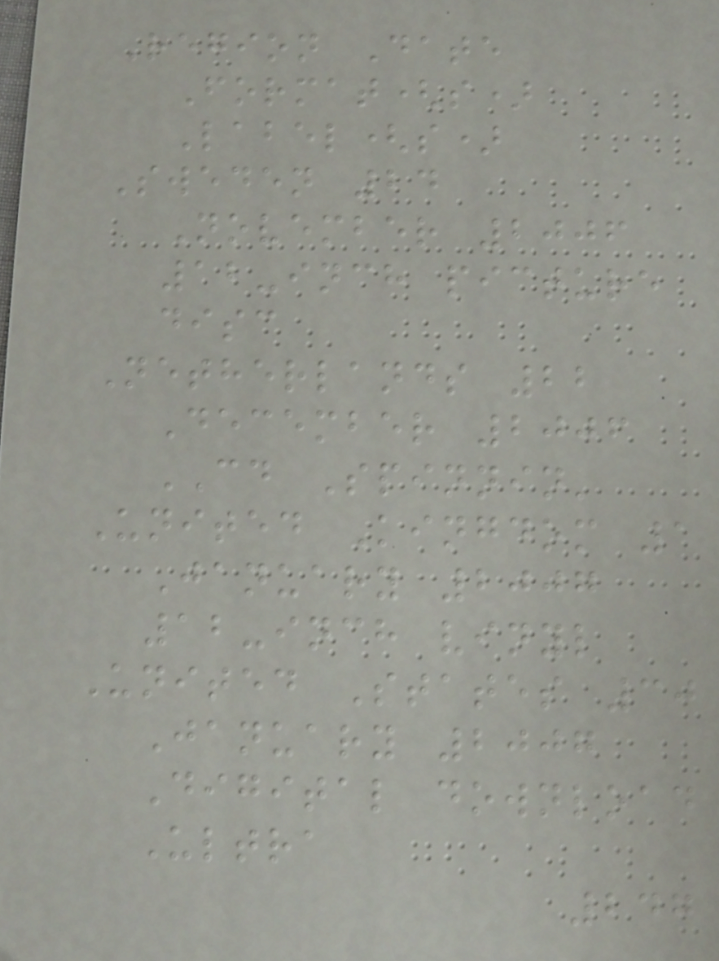Region Date
Format(s)
Label(s)
Sweden 24
November 2006
12-inch picture
disc
Netherlands 22
December 2006
CD Spinnin'
United Kingdom 1
January 2007
12-inch vinyl
United States 30
January 2007
Digital download
Ultra
247
